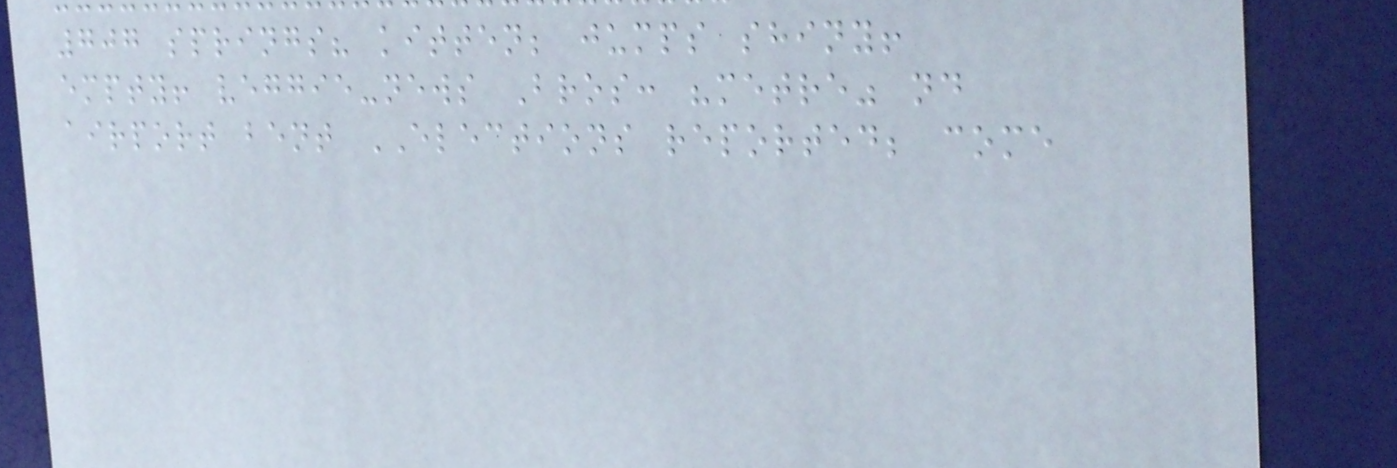707 springs? kitten; jumps shiny!
empty! veggie-news Bros: "metre" nd
airport bent ELECTIONS reported; come
